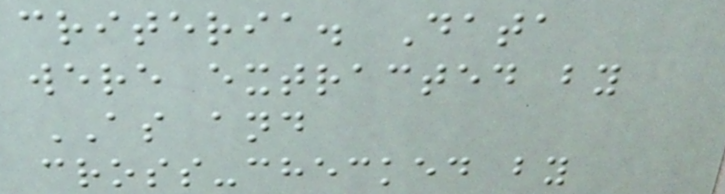criteria. Data
were extracted by
AS and
cross-checked by
